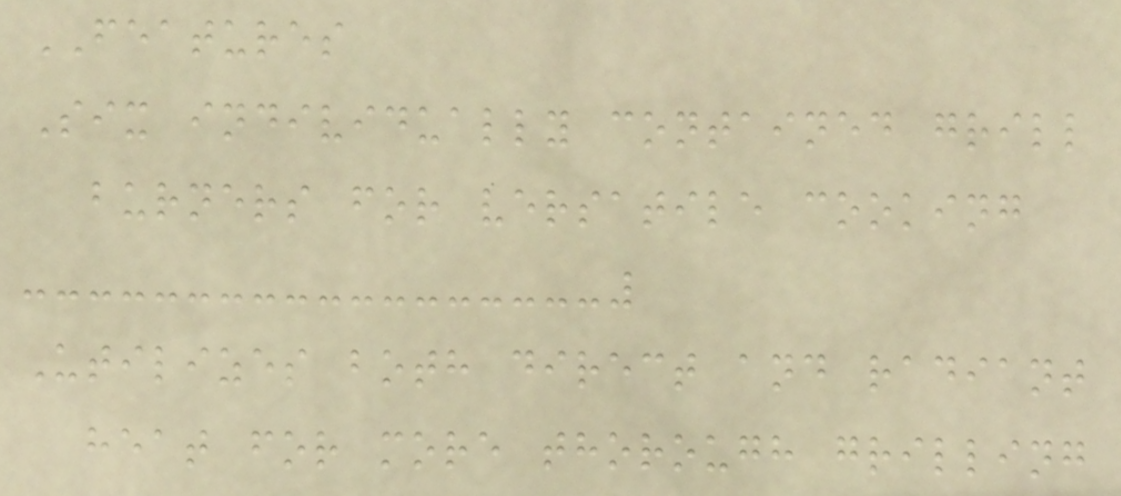FEATURES
Six individually contained grill
burners for versatile cooking
Utilizes both direct and radiant
heat for more thorough grilling
